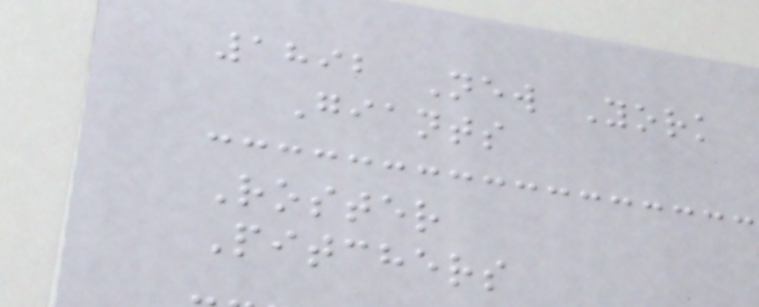1892 New York
Giants
Roster
Pitchers
